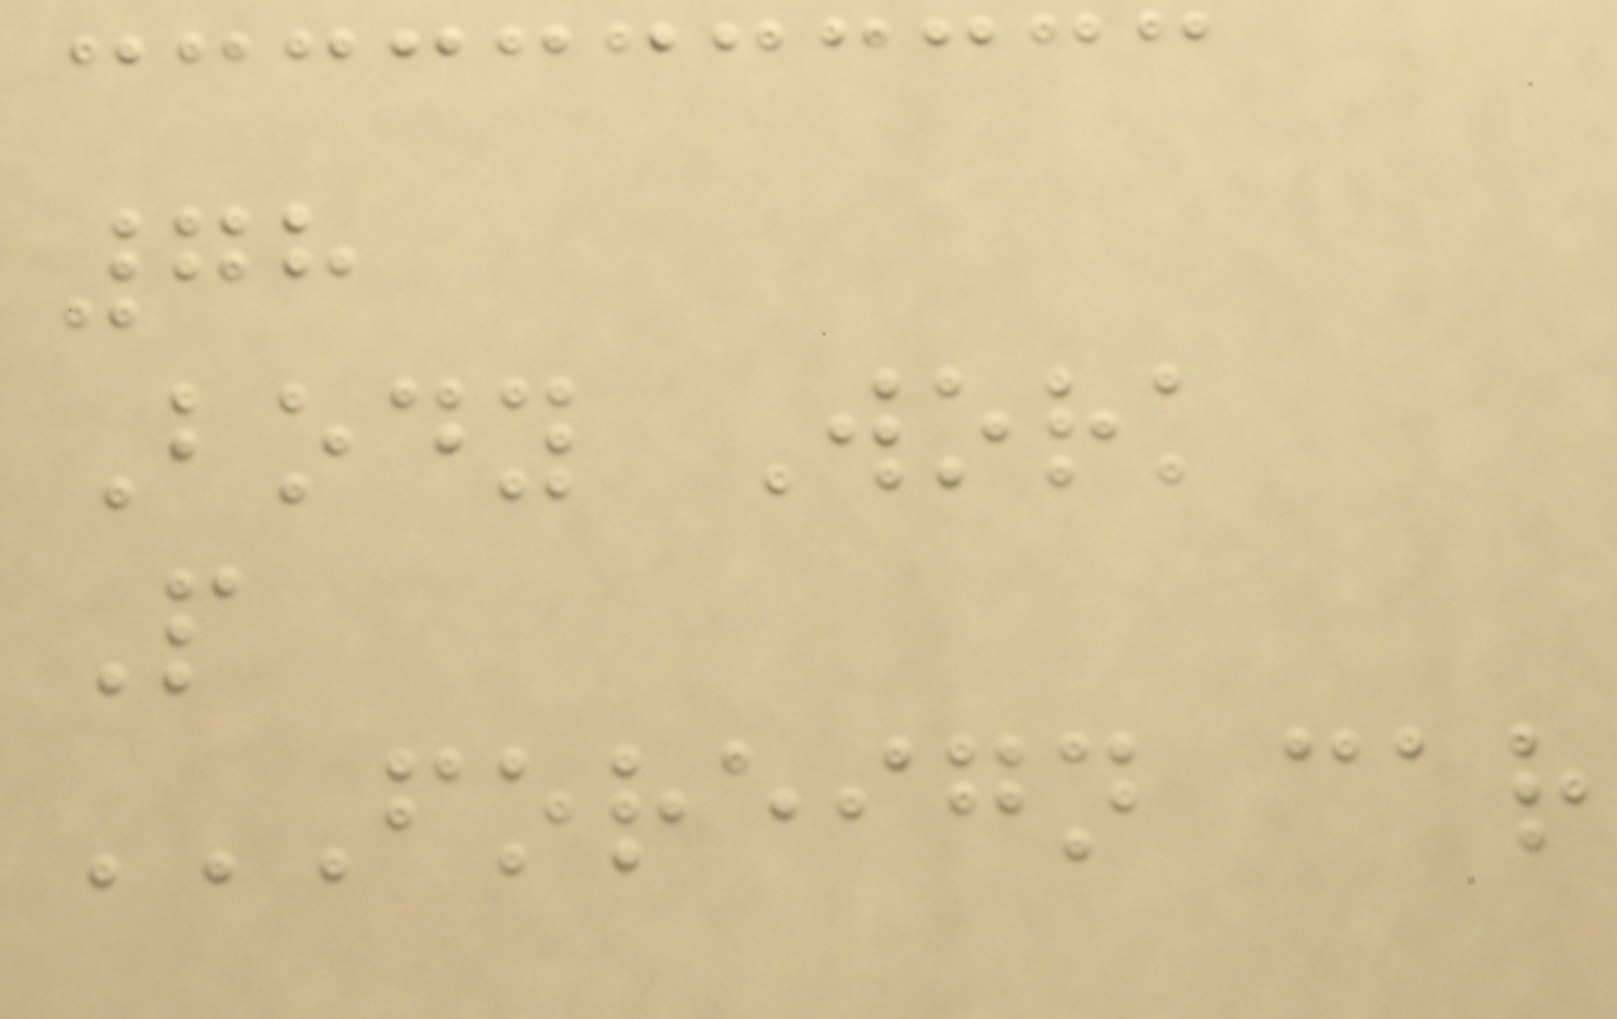78
Body Work
P
FOREIGN CAR
